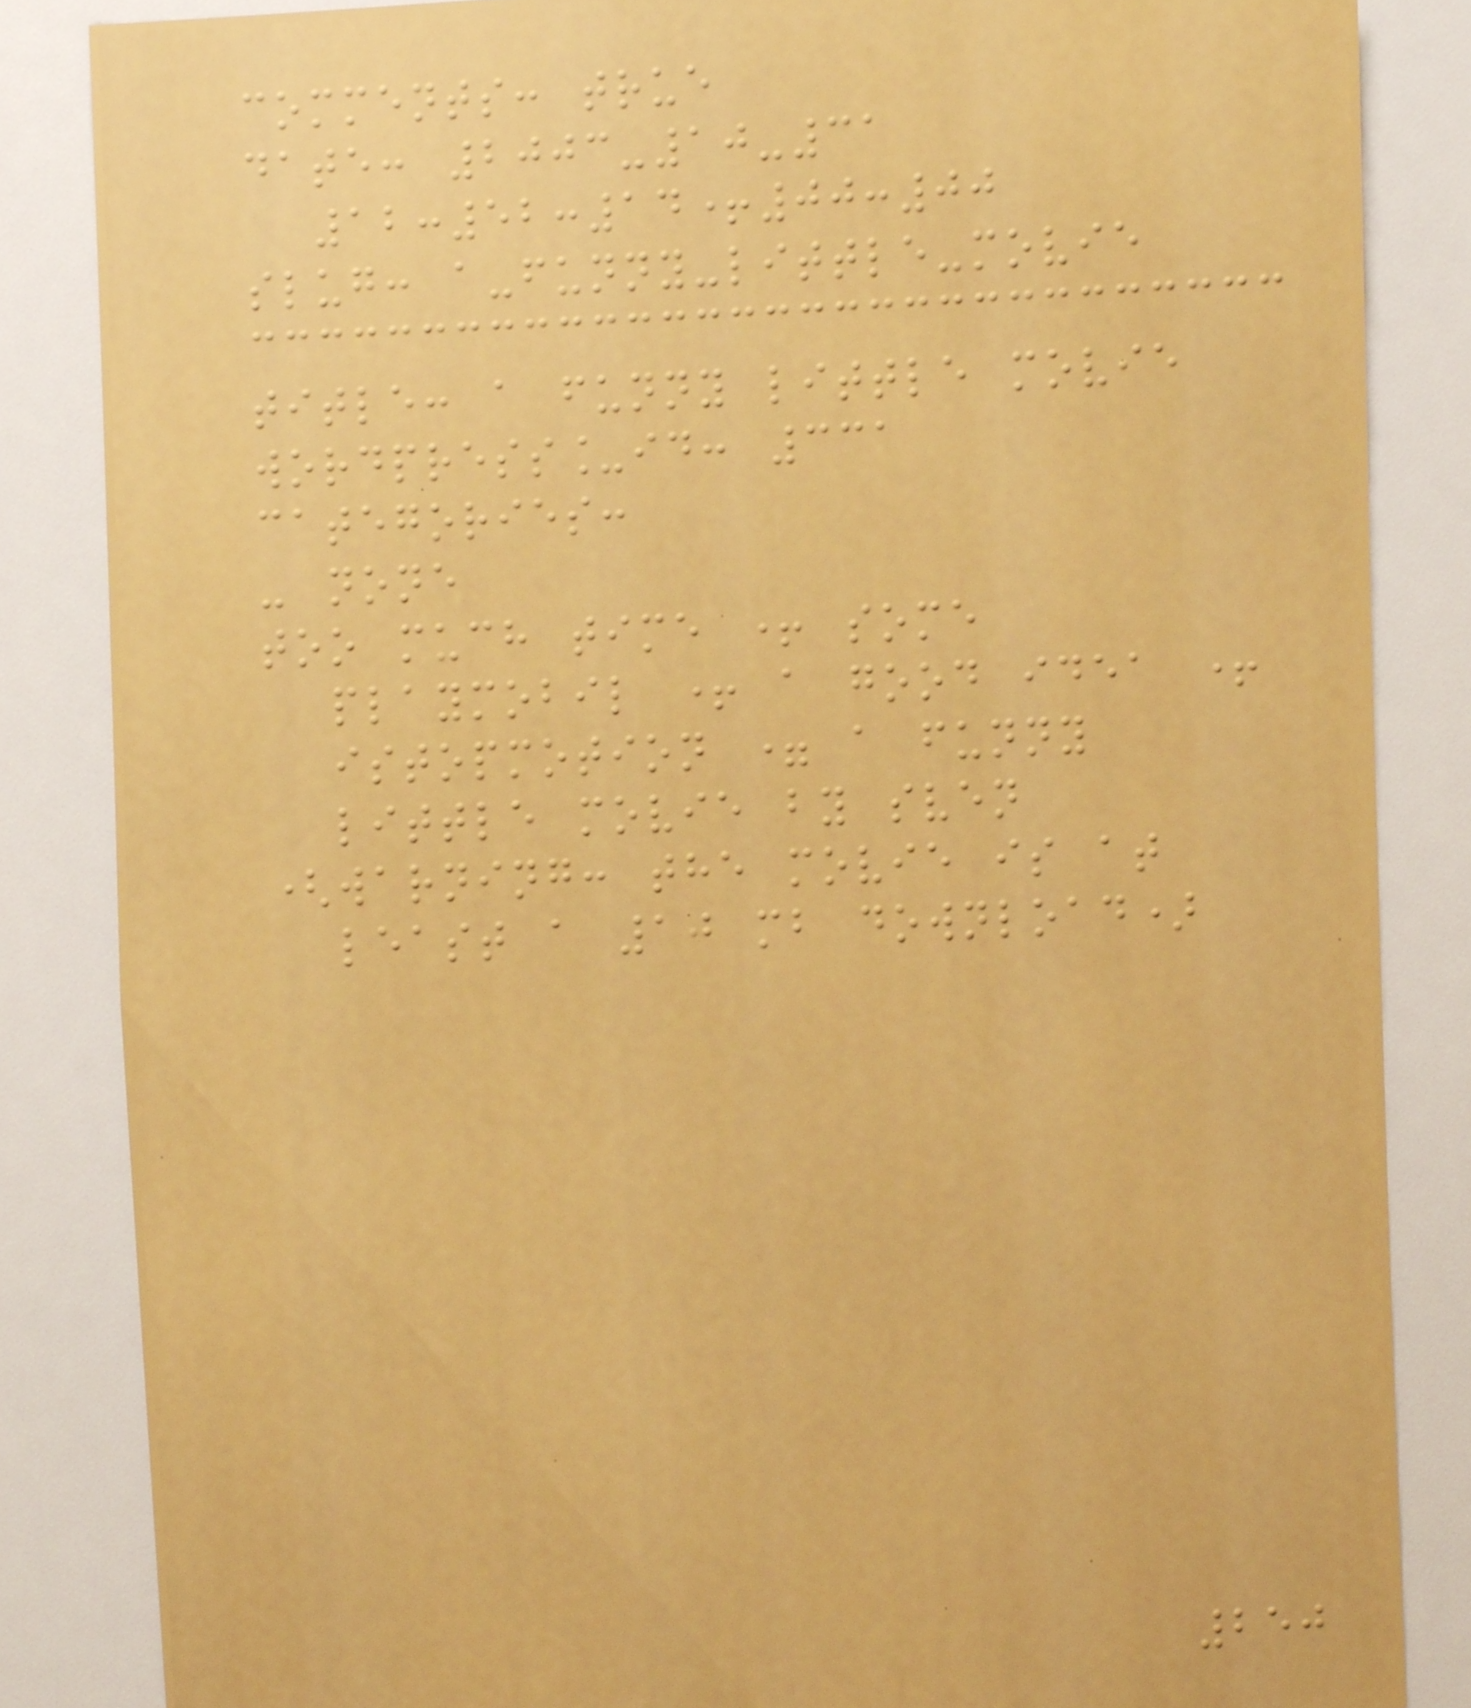comments: true
date: 2003-10-31
12:52:14+00:00
slug: a-funny-little-movie
title: a funny little movie
wordpress_id: 331
categories:
- none
too much time + some
playmobil + a good idea +
istopmotion = a funny
little movie by sven
(warning: the movie is at
least a 10 mb download)
250
